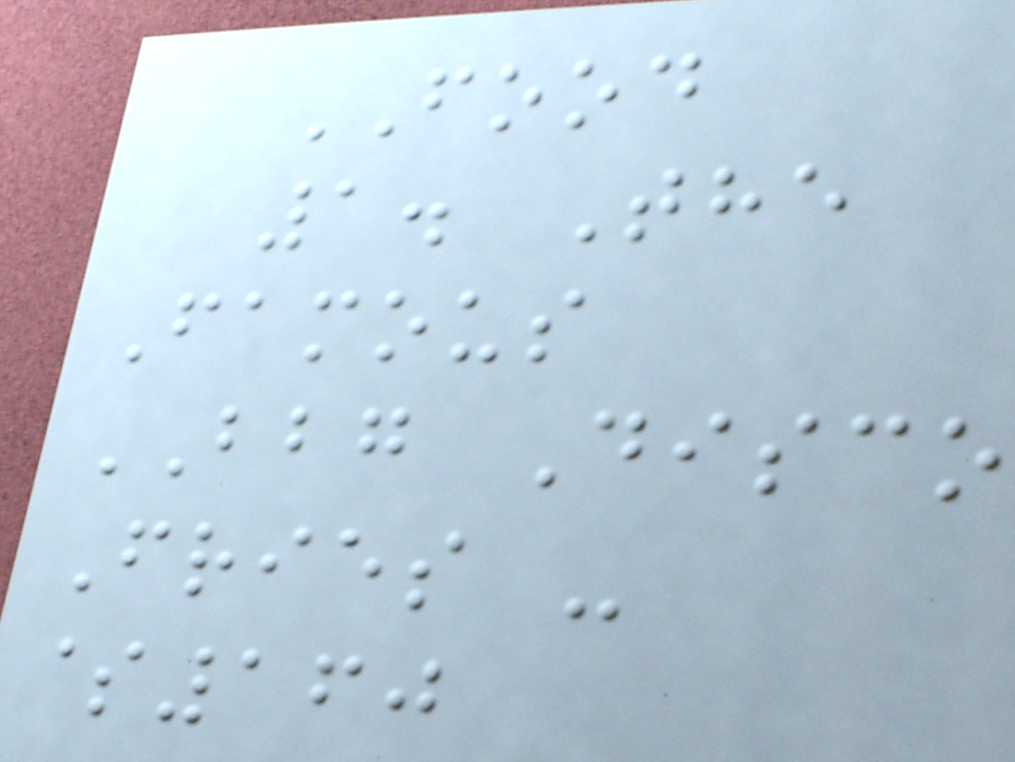FOOD
1. The
Famous
BBG Disco
Fries -
$160
